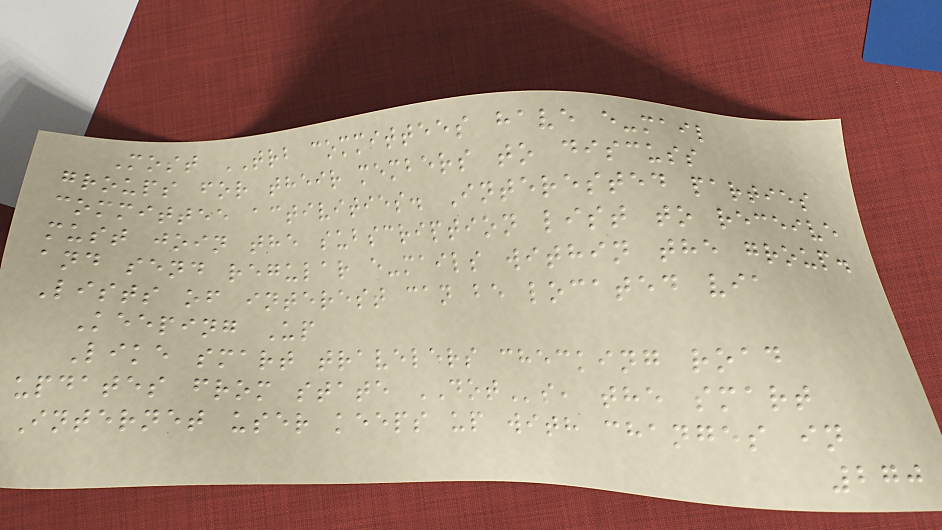Most TRB committees have e-mail
groups for their members to discuss
committee activities. Interested parties
must join the subscription list to receive
and send regular e-mails within the group.
Lists of interest can be located via
Keeping Up
Like smart travelers checking road
updates from state DOTs, the smart
Internet user keeps up with changes in
270
